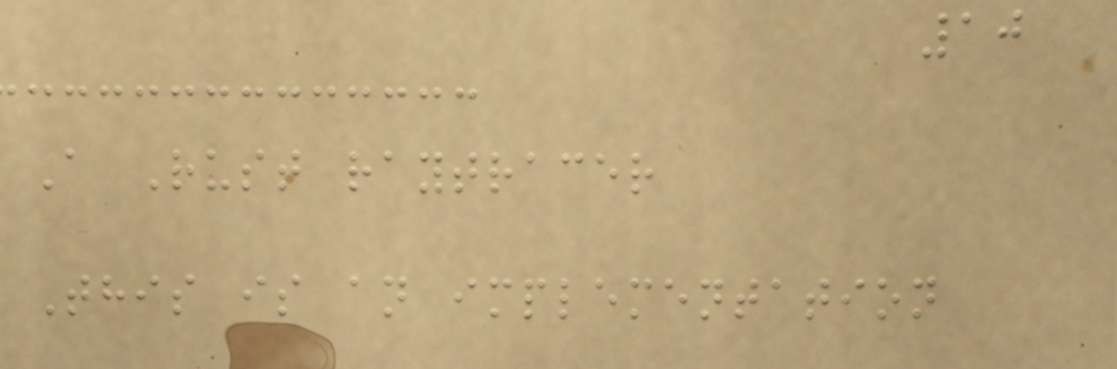10
A Rust raytracer
This is an implementation
